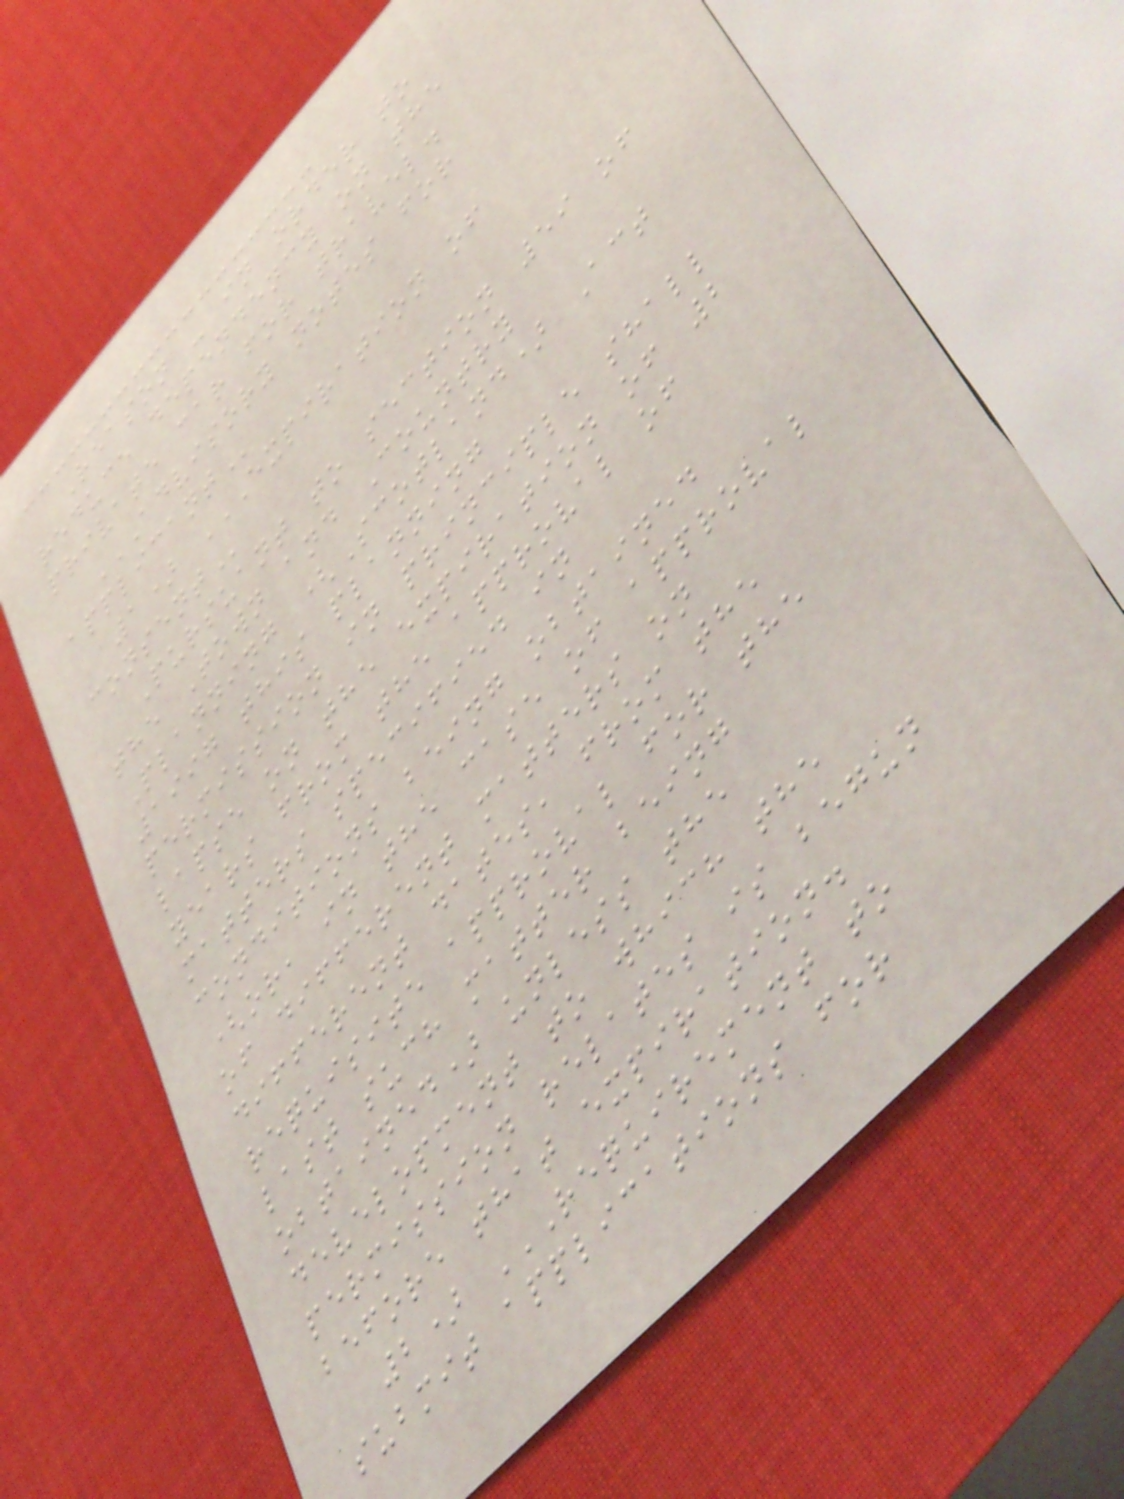Reason - in order to
reduce dependency on the
private car for travel.
ADVISORY NOTES FOR
APPLICANT
1) EXPIRATION OF
CONSENT
Pursuant to section 59 of
the Town and Country
Planning (Scotland) Act
1997 this planning
permission in principle shall
lapse on the expiration of 2
years from the approval of
matters specified in
conditions being obtained
(or, in the case of approval
of different matters on
different dates, from the
requisite approval for the
last such matter being
obtained) unless the
development to which the
permission relates is begun
before that expiration.
2) REQUIREMENT TO
SUBMIT APPLICATIONS FOR
